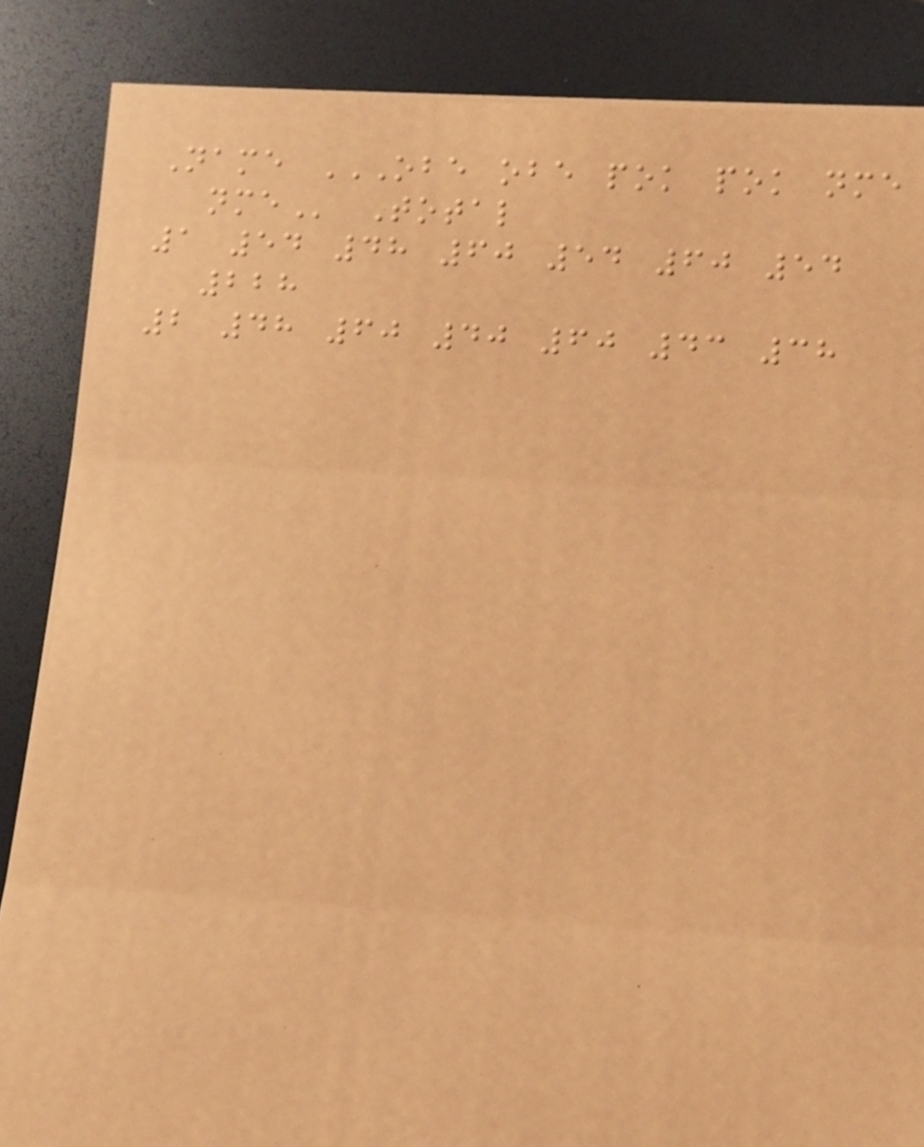Name OBE OBE POK POK NME
NME Total
1 54 48 60 54 60 54
228
2 48 60 40 60 43 38
